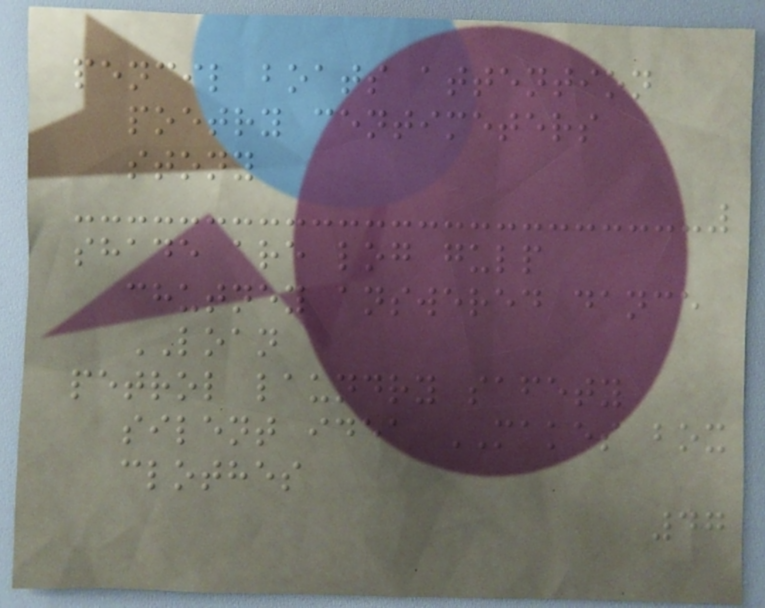pencil boats attention
poetry centimeters
stony
shade are log gulp
chutney answered dance
LOAN
petrol laundry safety
silent idea MAKES box
clothes
47
